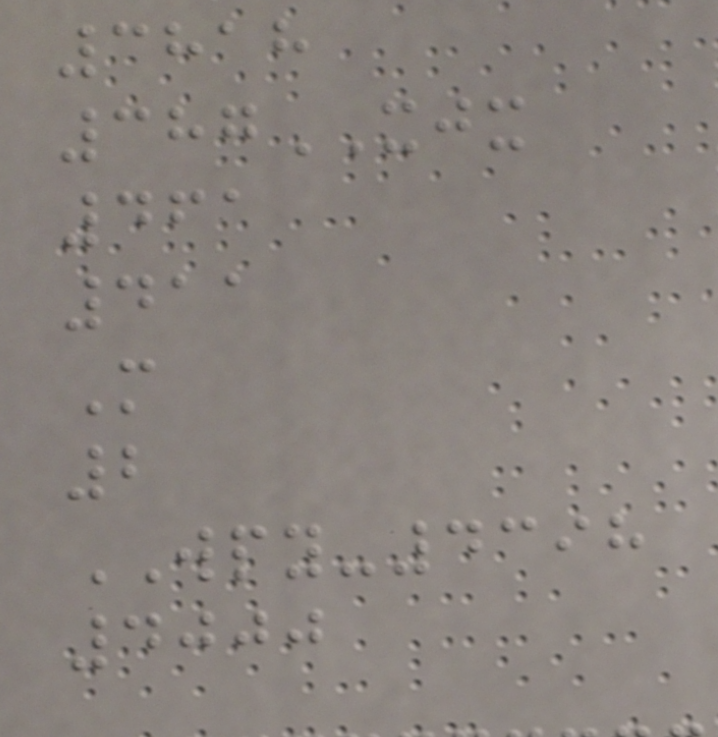3818
387XJX
461
411
M
2
WPY-4398
4000
